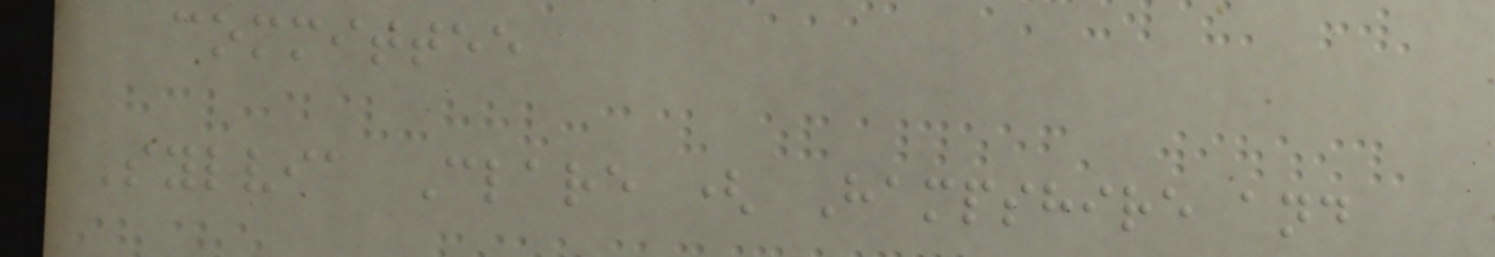committee
Sylvia Clare ( Hampshire and
